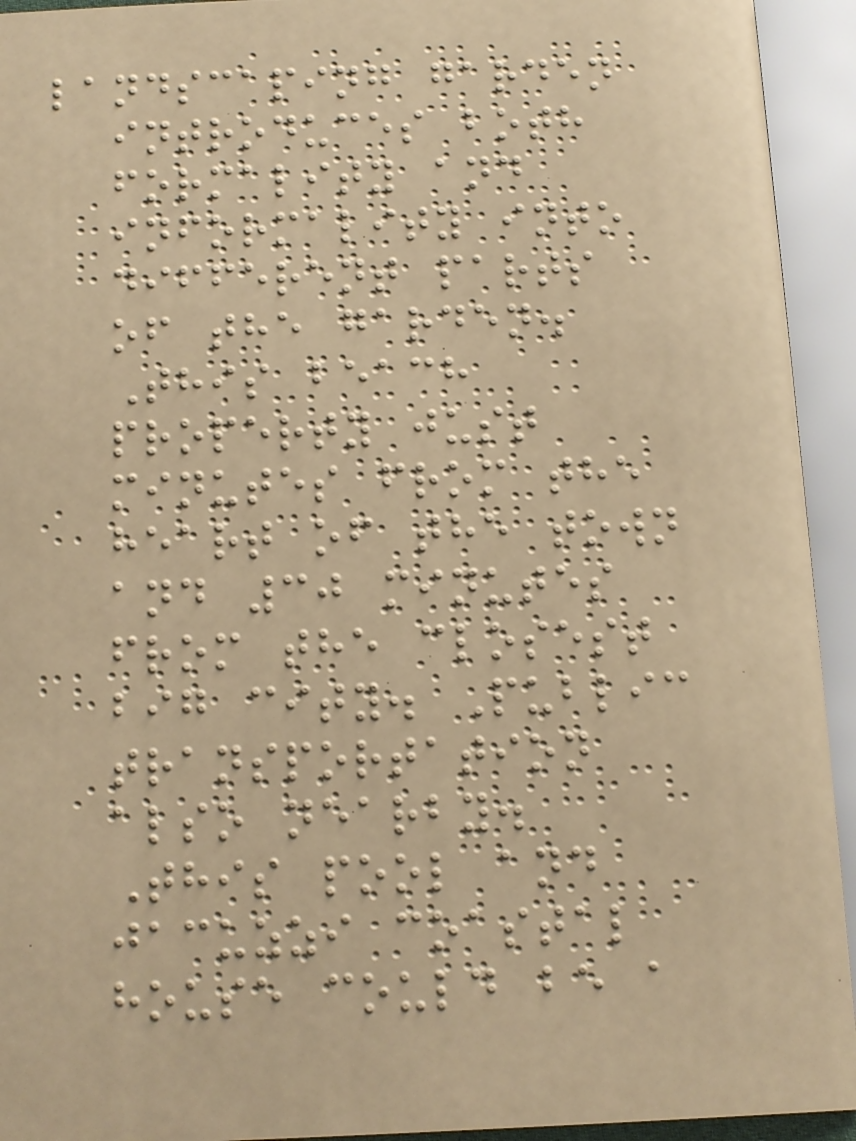landscaping garden
introduces both
formality and
informality into
different parts
of the garden.
This beach
property just
minutes from the
heart of the town
and 30 minutes
from the closest
big city. Public
transportation
also nearby.
This pool and
jacuzzi coastal
house could be a
